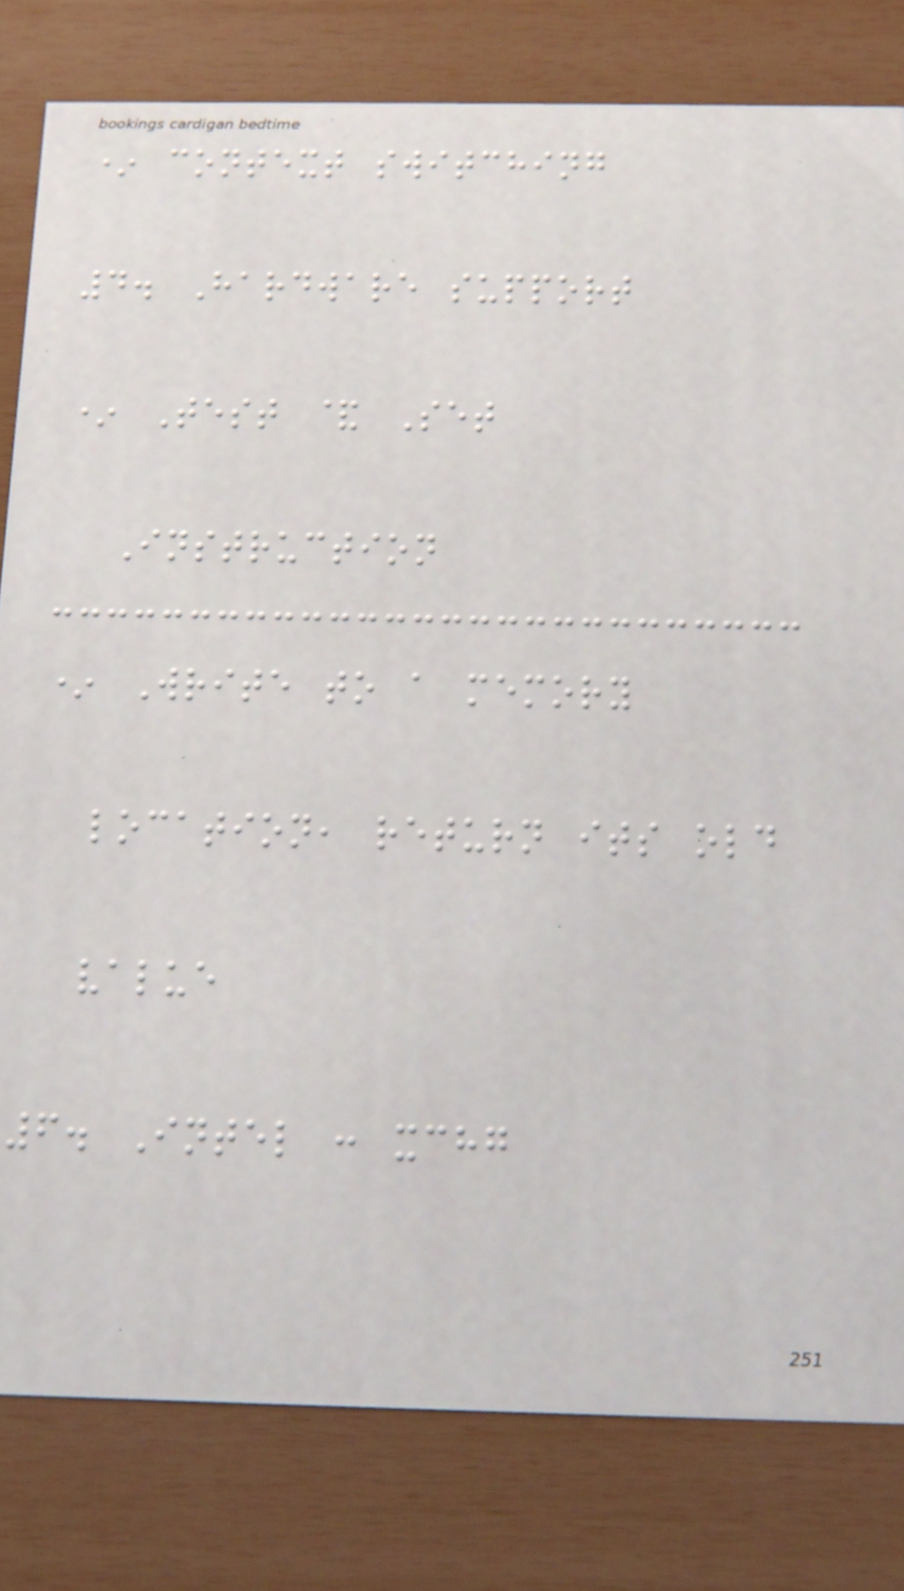* context switching
4. Hardware support
* Test & Set
Instruction
* Write to a memory
location, return its old
value
6. Intel : xchg
